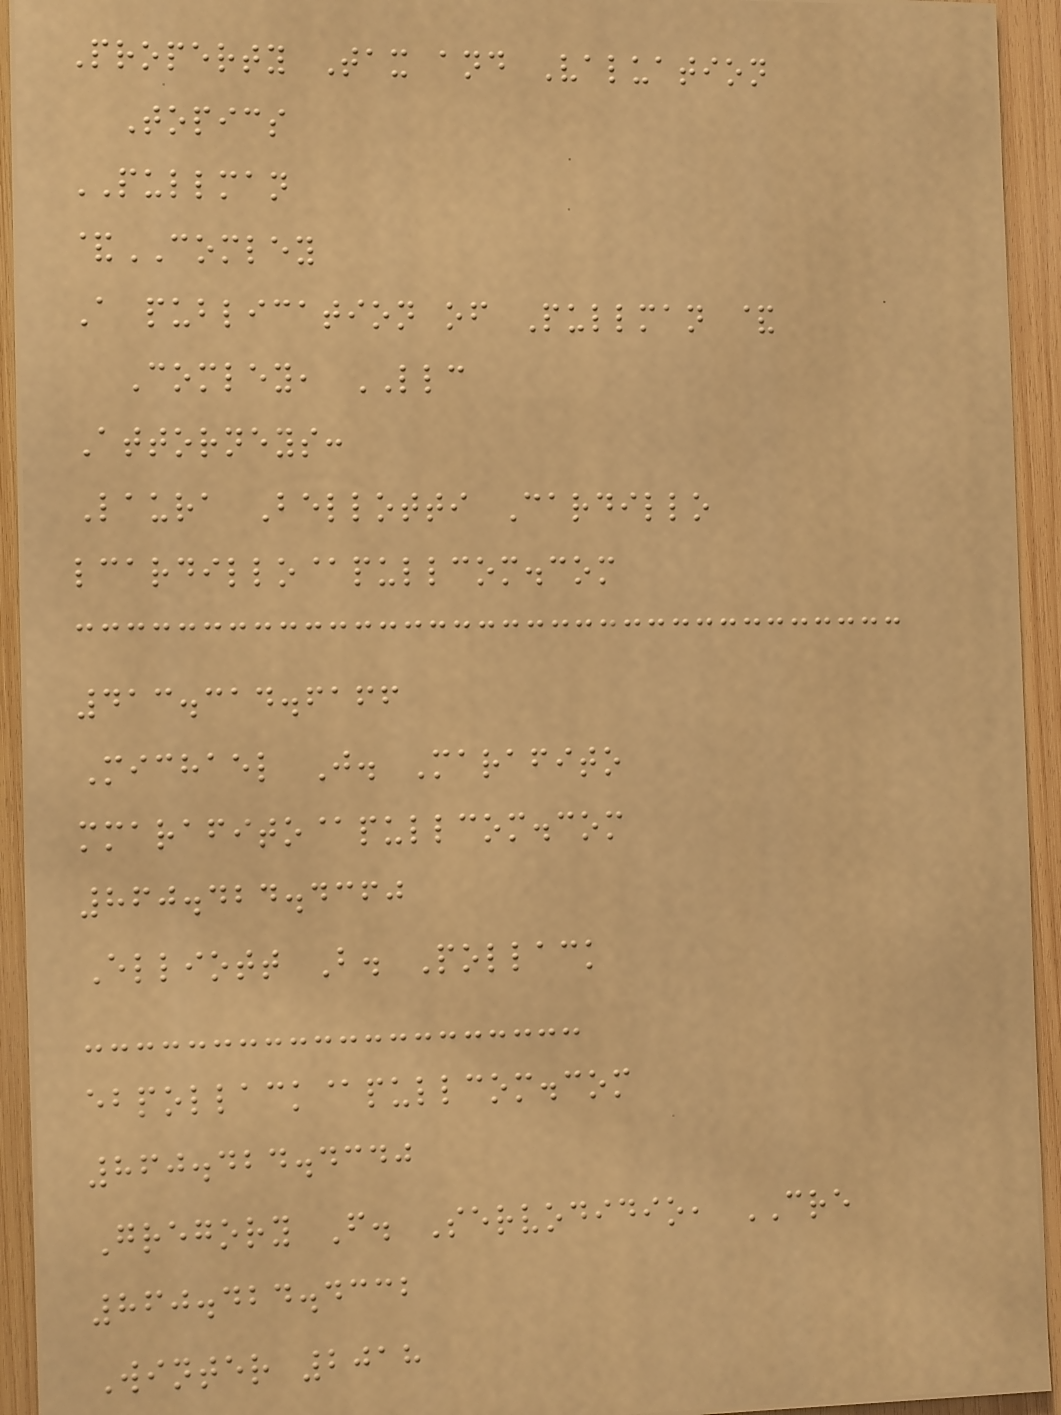Property Tax and Valuation
Topics
PULLMAN
&COMLEY
A publication of Pullman &
Comley, LLC
Attorneys:
Laura Bellotti Cardillo
lcardillo@pullcom.com
413.314.6166
Michael J. Marafito
mmarafito@pullcom.com
860.424.4360
Elliott B. Pollack
ebpollack@pullcom.com
860.424.4340
Gregory F. Servodidio, CRE
860.424.4332
Winter 2018
